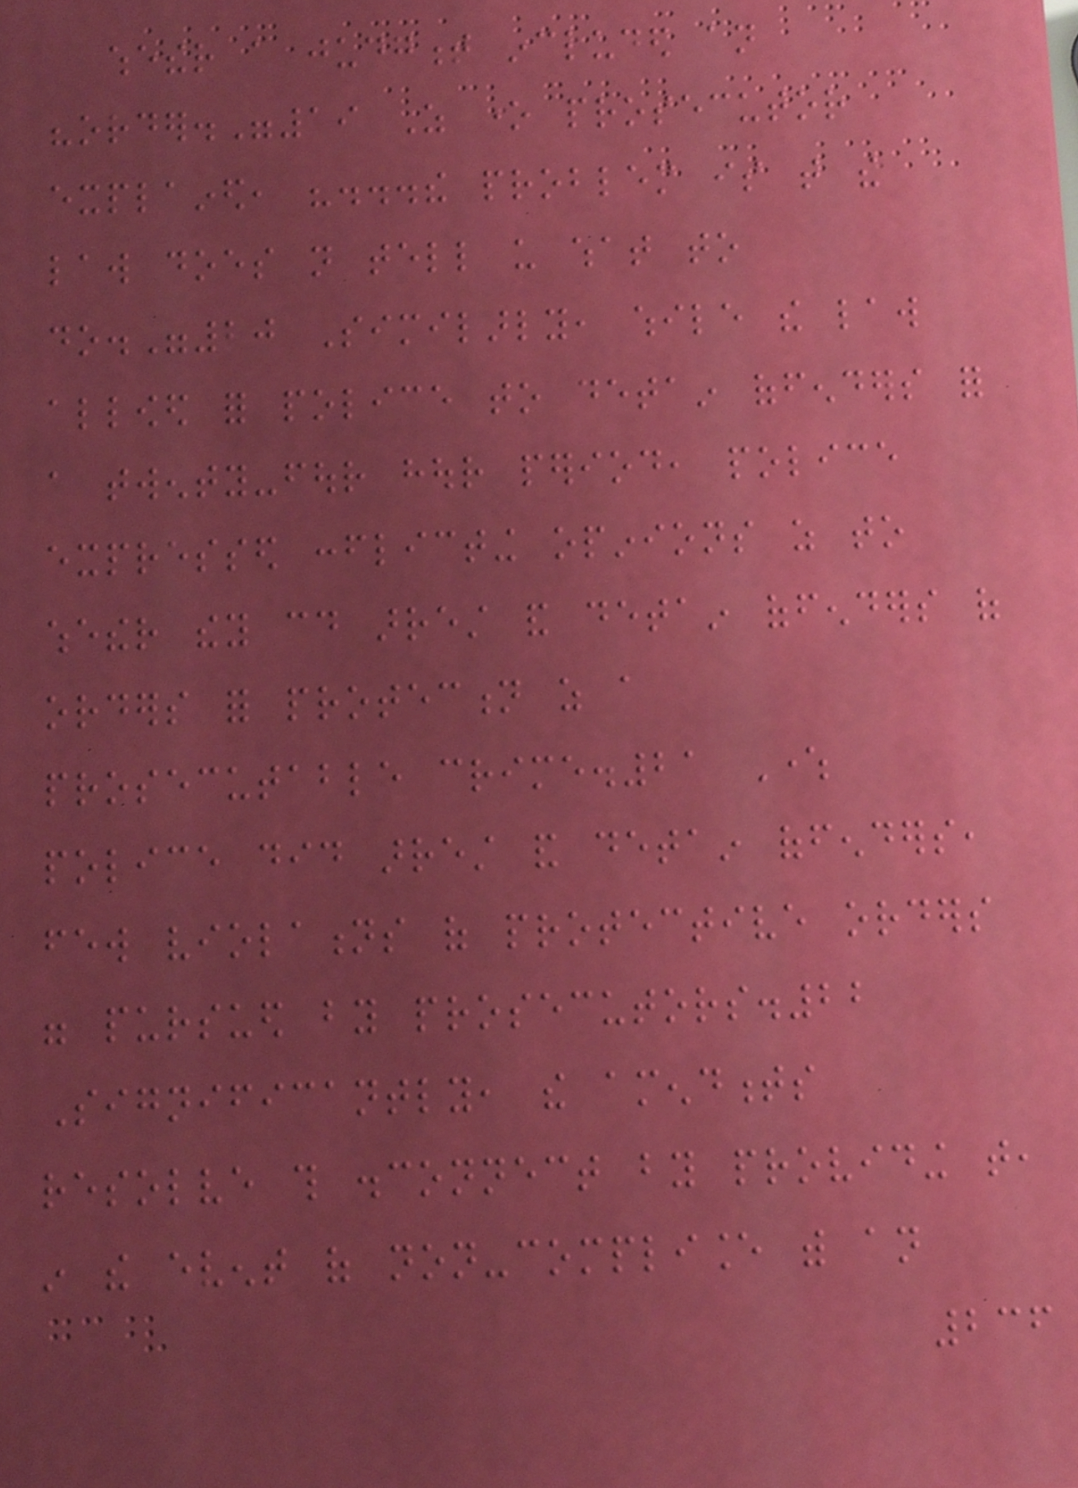whether a judgment included an
"order."19 As one prosecutor
explained, "...the problem is that the
law does not tell us what to
do."20 Similarly, while the law
allowed for police to detain offenders for
a twenty-four hour period, police
expressed conflicting opinions as to
whether they could arrest and detain offenders of
orders for protection as a
prosecutable crime.21 Where
police did arrest and detain offenders,
few violations of protective orders
were pursued by prosecutors.22
Significantly, the amendments
resolve this disconnect by providing that,
in the event of non-compliance with an
236
